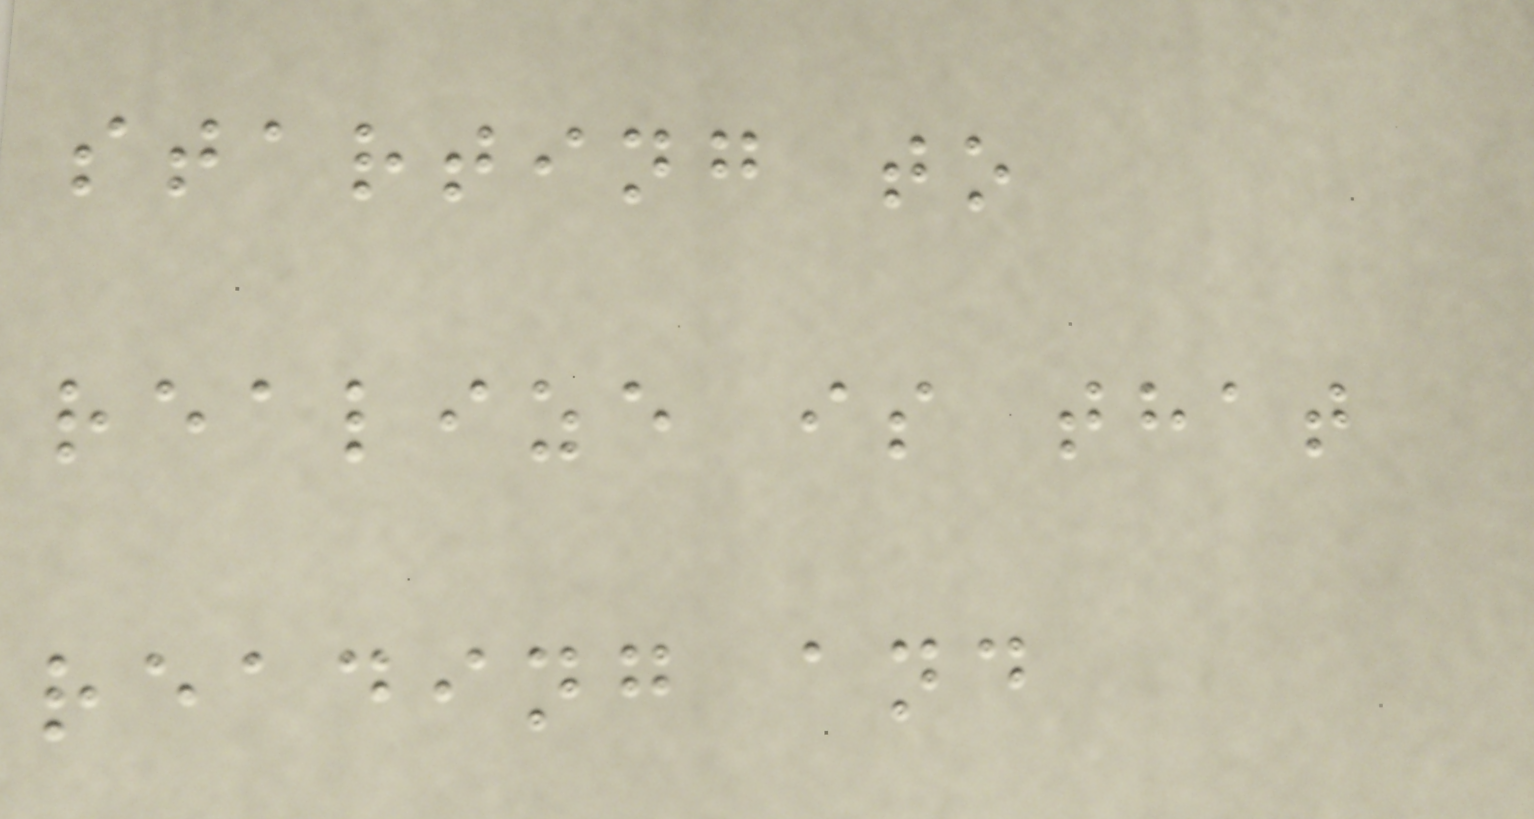starting to
realize is that
reading and
